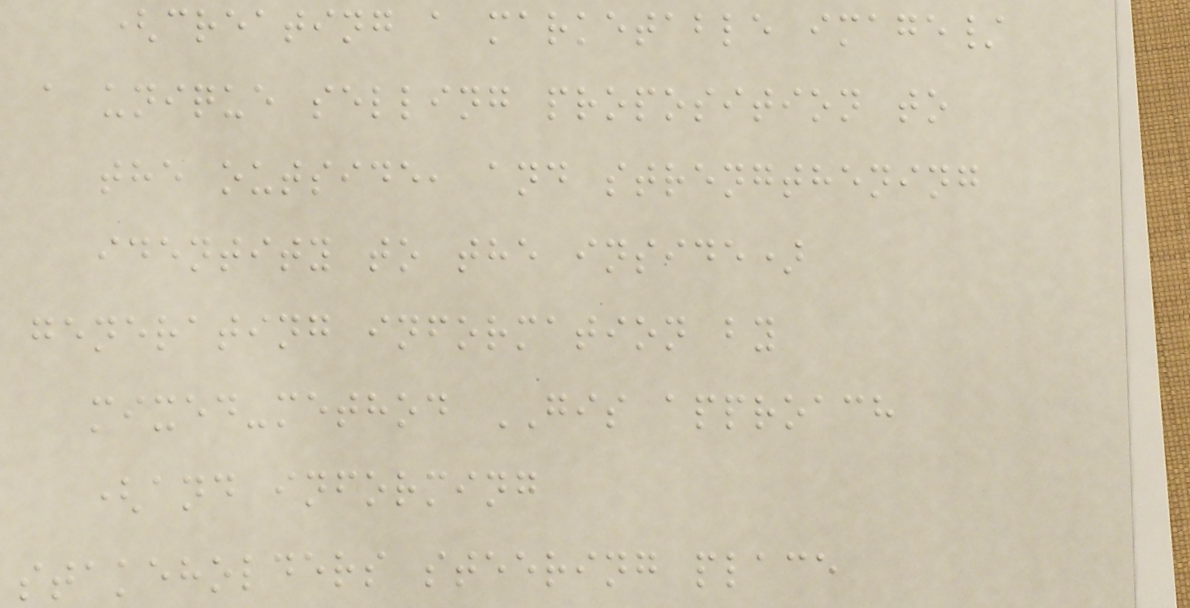(creating a marketable image/
a unique selling proposition to
the outside, and strengthening
identity to the inside)
generating information by
mixed-method GIS approach
(and informing
stakeholders steering place
